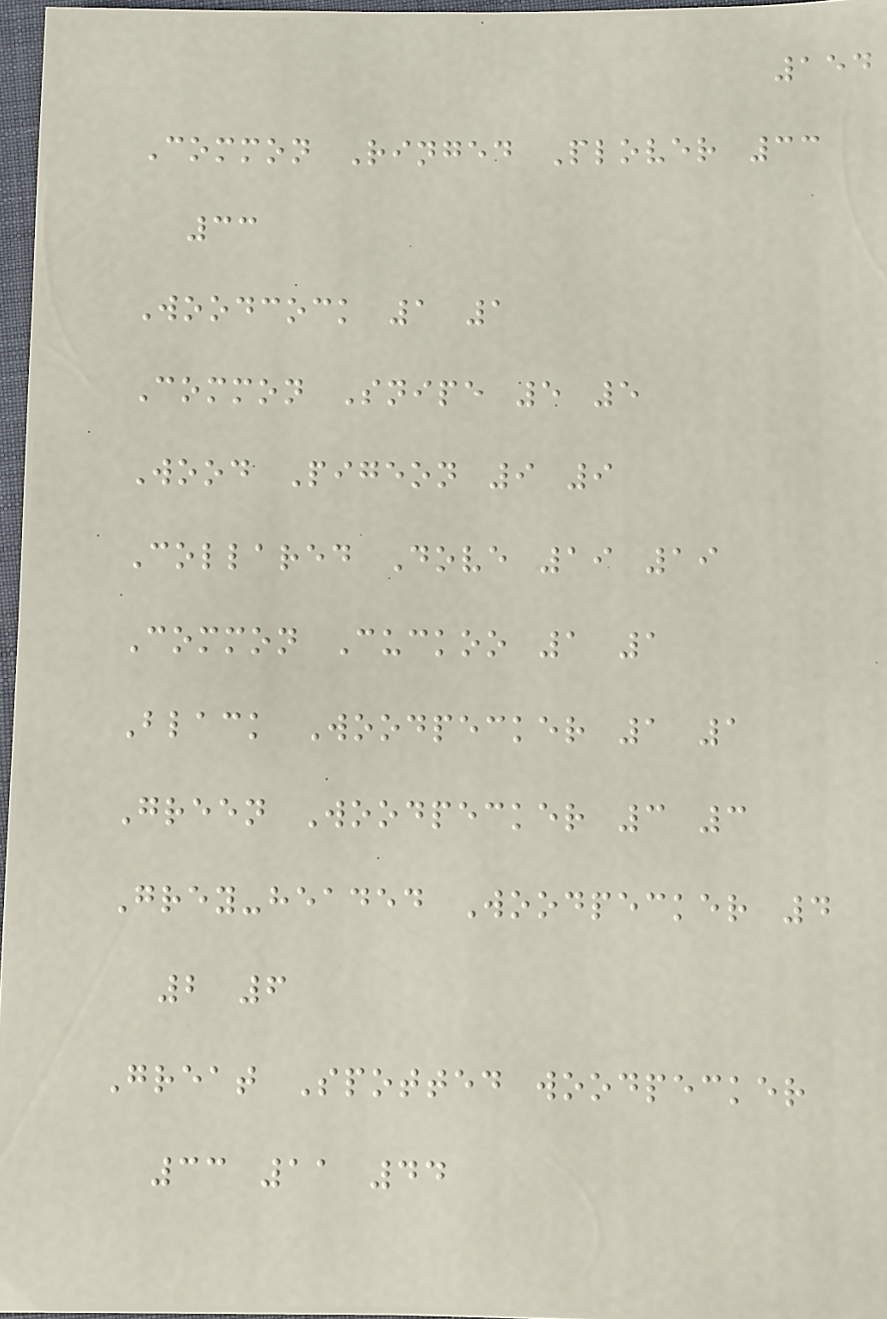154
Common Ringed Plover 33
33
Woodcock 1 1
Common Snipe 5 5
Wood Pigeon 9 9
Collared Dove 19 19
Common Cuckoo 1 1
Black Woodpecker 1 1
Green Woodpecker 3 3
Grey-headed Woodpecker 4
2 6
Great Spotted woodpecker
33 11 44
